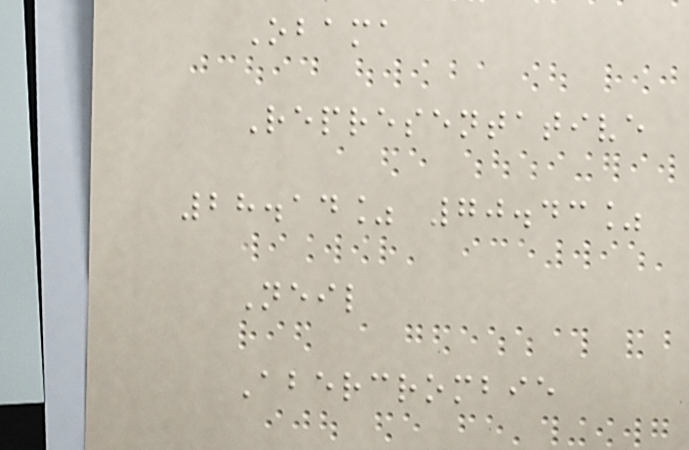Obama
Representative
28.14% 70.43%
Neil
Abercrombie
